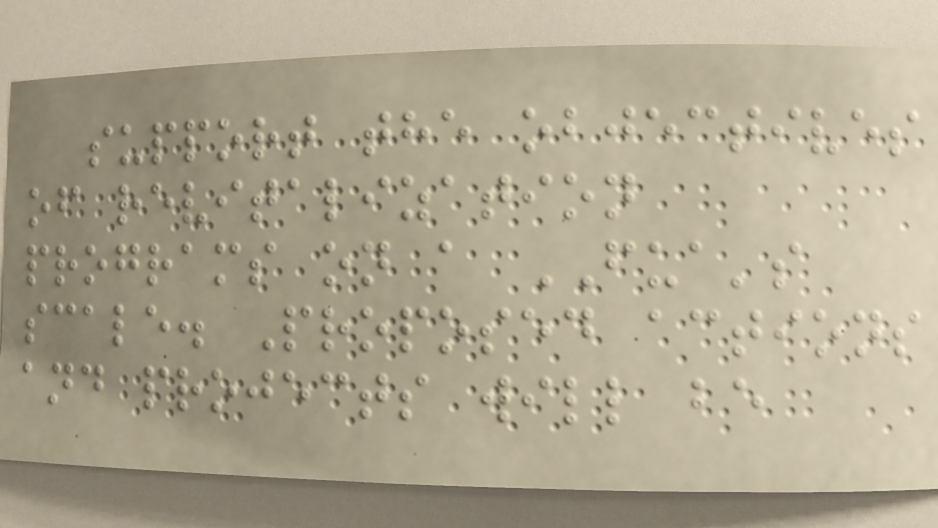support the objectives
of revitalization
programs on a FUA's
scale. Proposed actions
and projects will be
